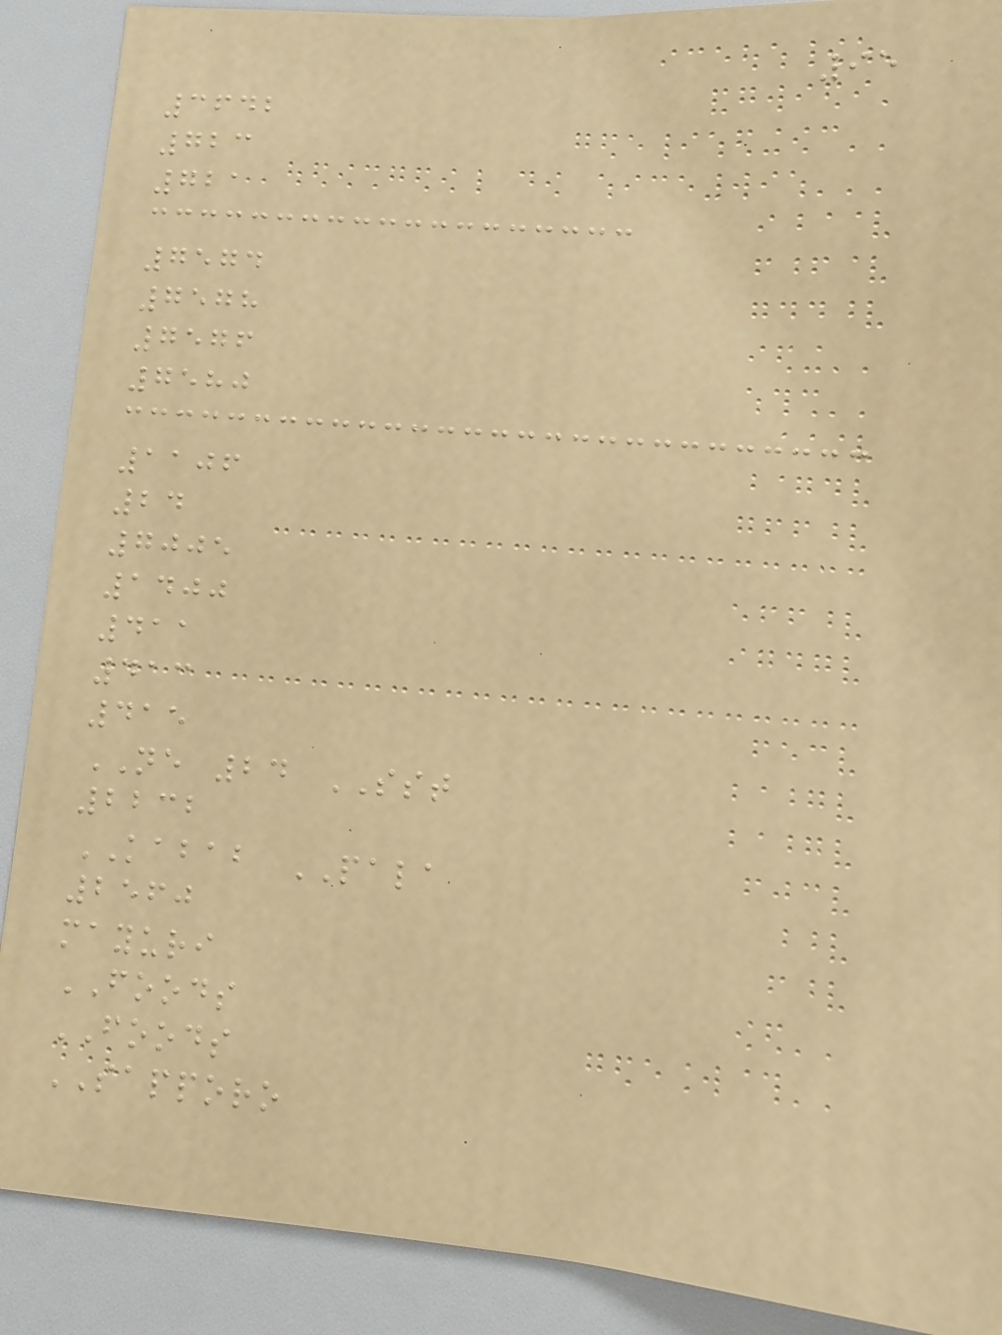95
3642
723
721
7574
7578
7576
7580
1106
24
7005
1400
411
413
415
NE 24 SST
2232
KABAB PALA
2560
mayuri
FOODS
FOODS
SAPPORO
